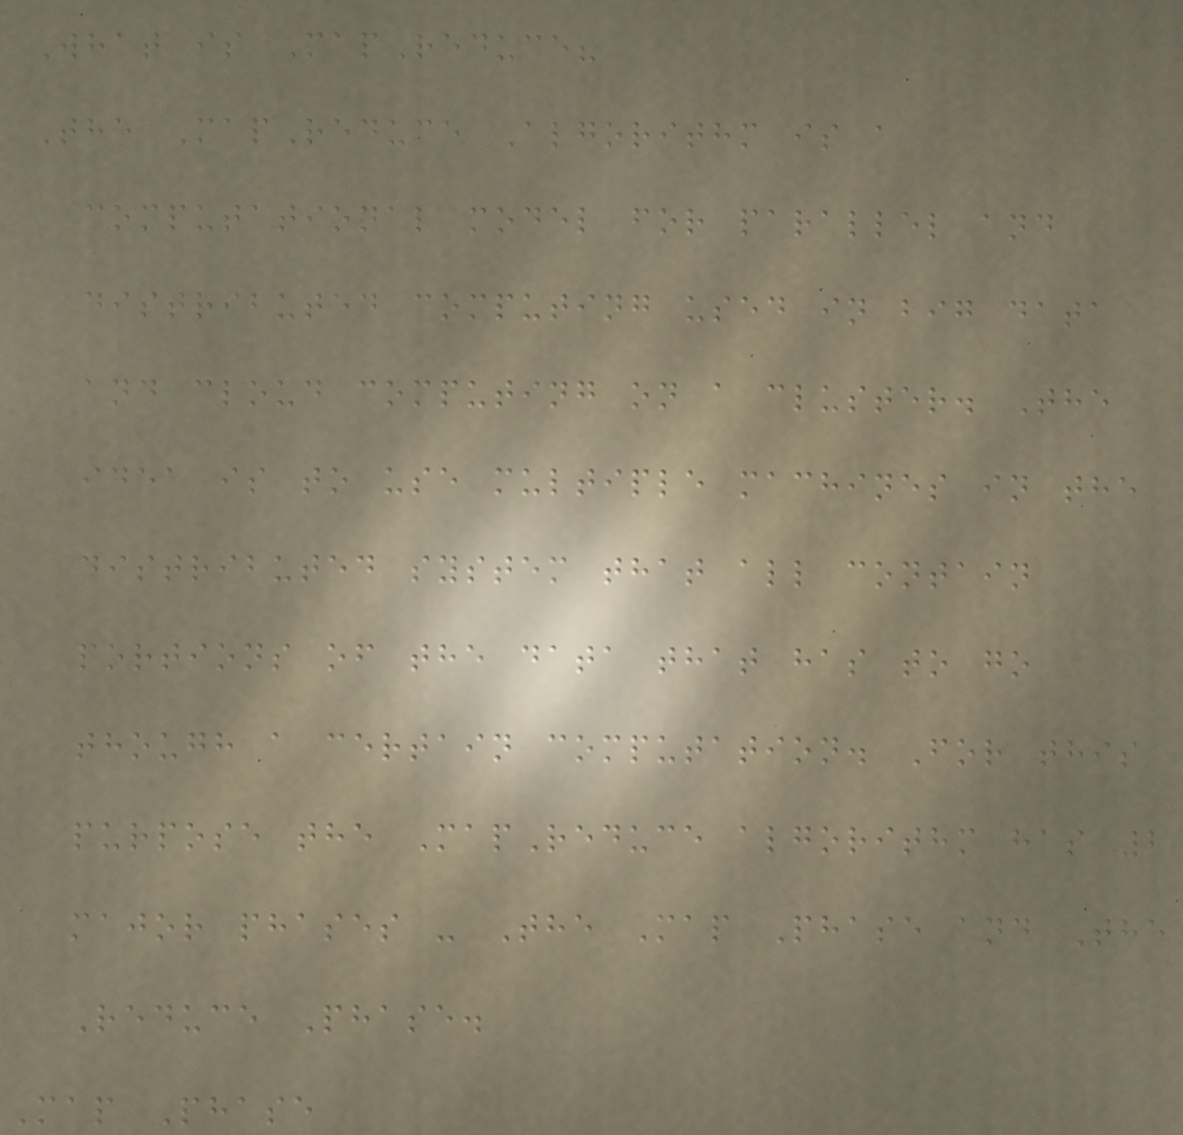What is MapReduce?
The MapReduce Algorithm is a
computational model for parallel and
distributed computing used in big data
and cloud computing on a cluster. The
idea is to use multiple machines in the
distributed system that all contain
portions of the data that has to go
though a certain computation. For this
purpose the MapReduce algorithm has 2
major phases - The Map Phase and The
Reduce Phase.
Map Phase
